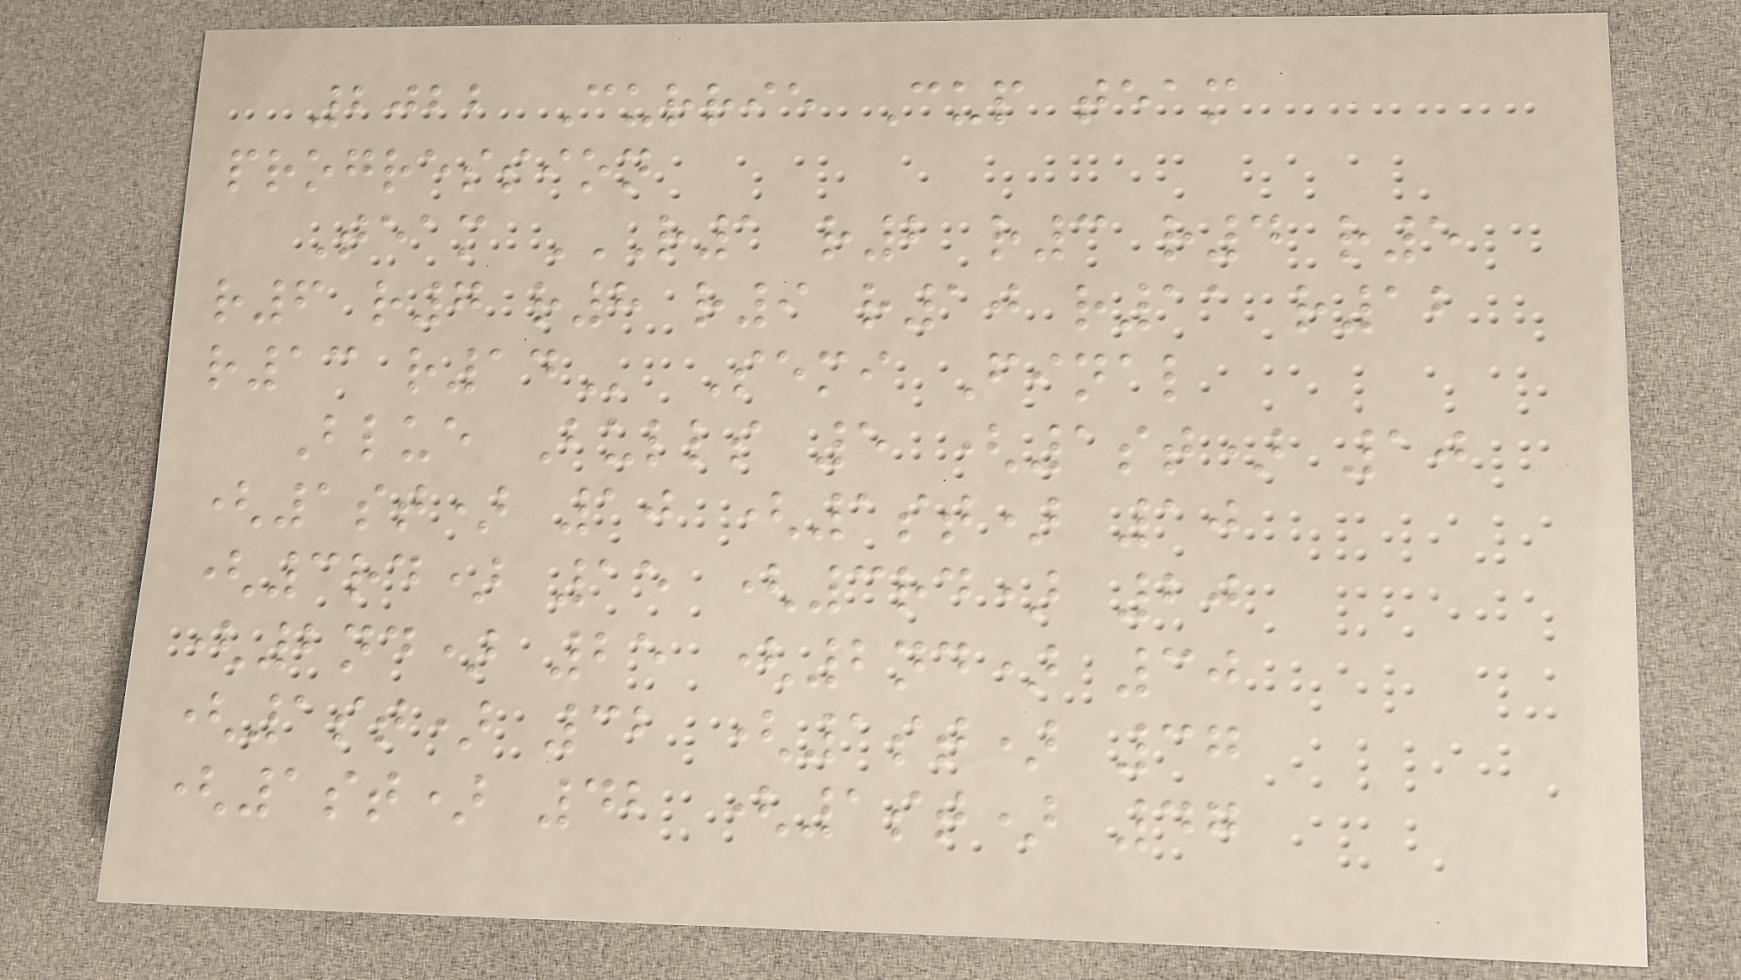2022 Currie Cup team
progression
Team R1 R2 R3 R4 R5
R6 R7 R8 R9 R10 R11 R12
R13 R14 Semi Final
Blue Bulls 5 (1st) 10
(1st) 10 (1st) 10
(3rd) 15 (3rd) 20
(2nd) 25 (2nd) 30
(1st) 32 (1st) 37
(1st) 42 (1st) 47
